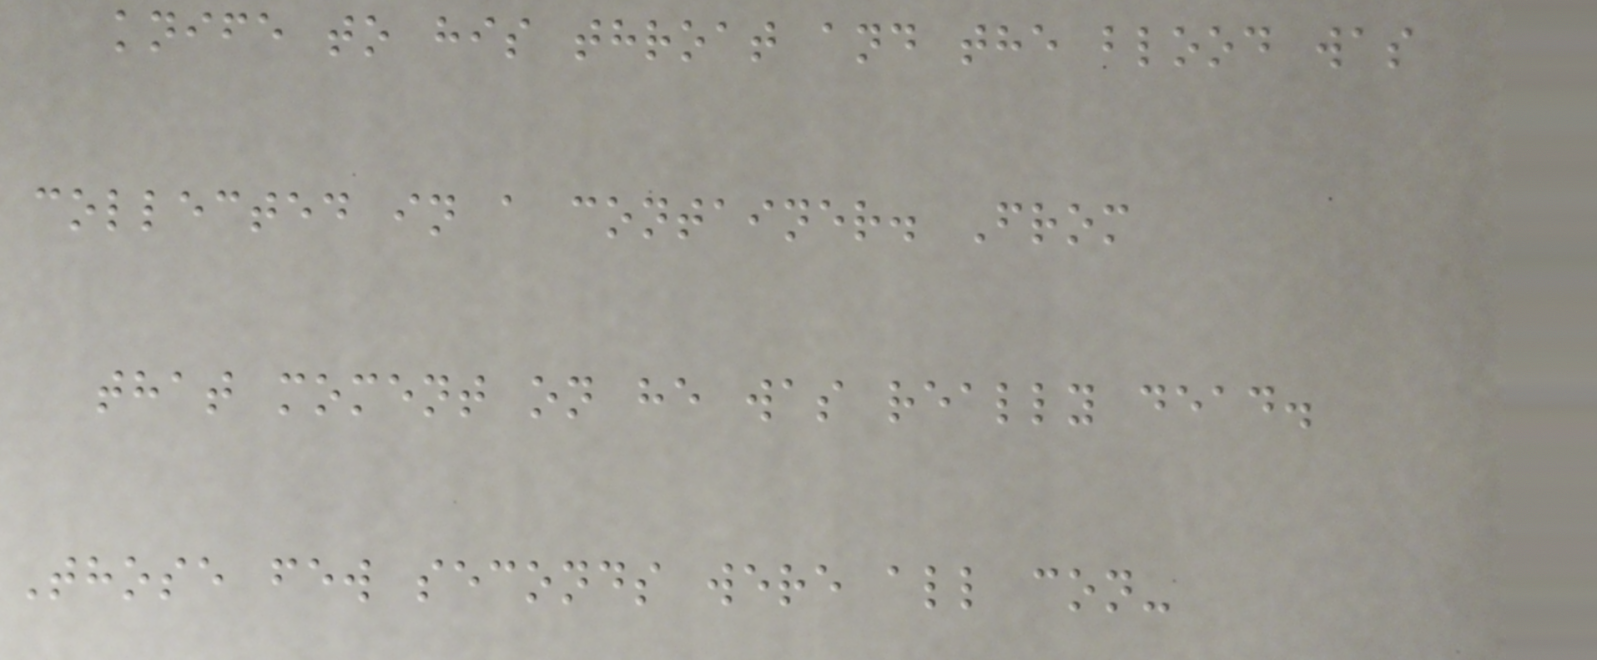knife to his throat and the blood was
collected in a container. From
that moment on he was really dead.
Those few seconds were all con-
